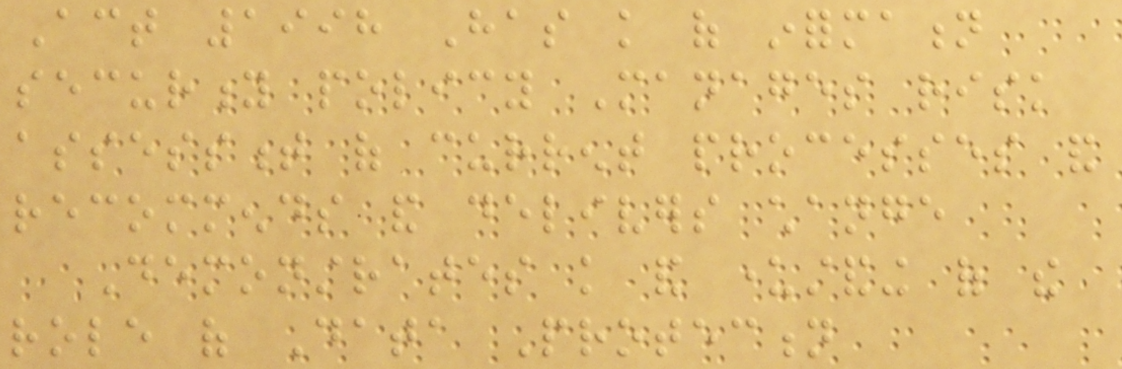Act 1998 Has knowledge of information
security policy Manages risk
assessment of current processes and
recommends and delivers change
Demonstrates knowledge and understanding of the
role of Data Protection
